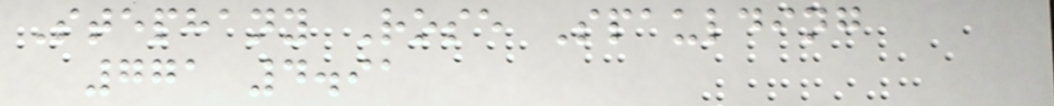Stephany Rose Spaulding
771 4.91
